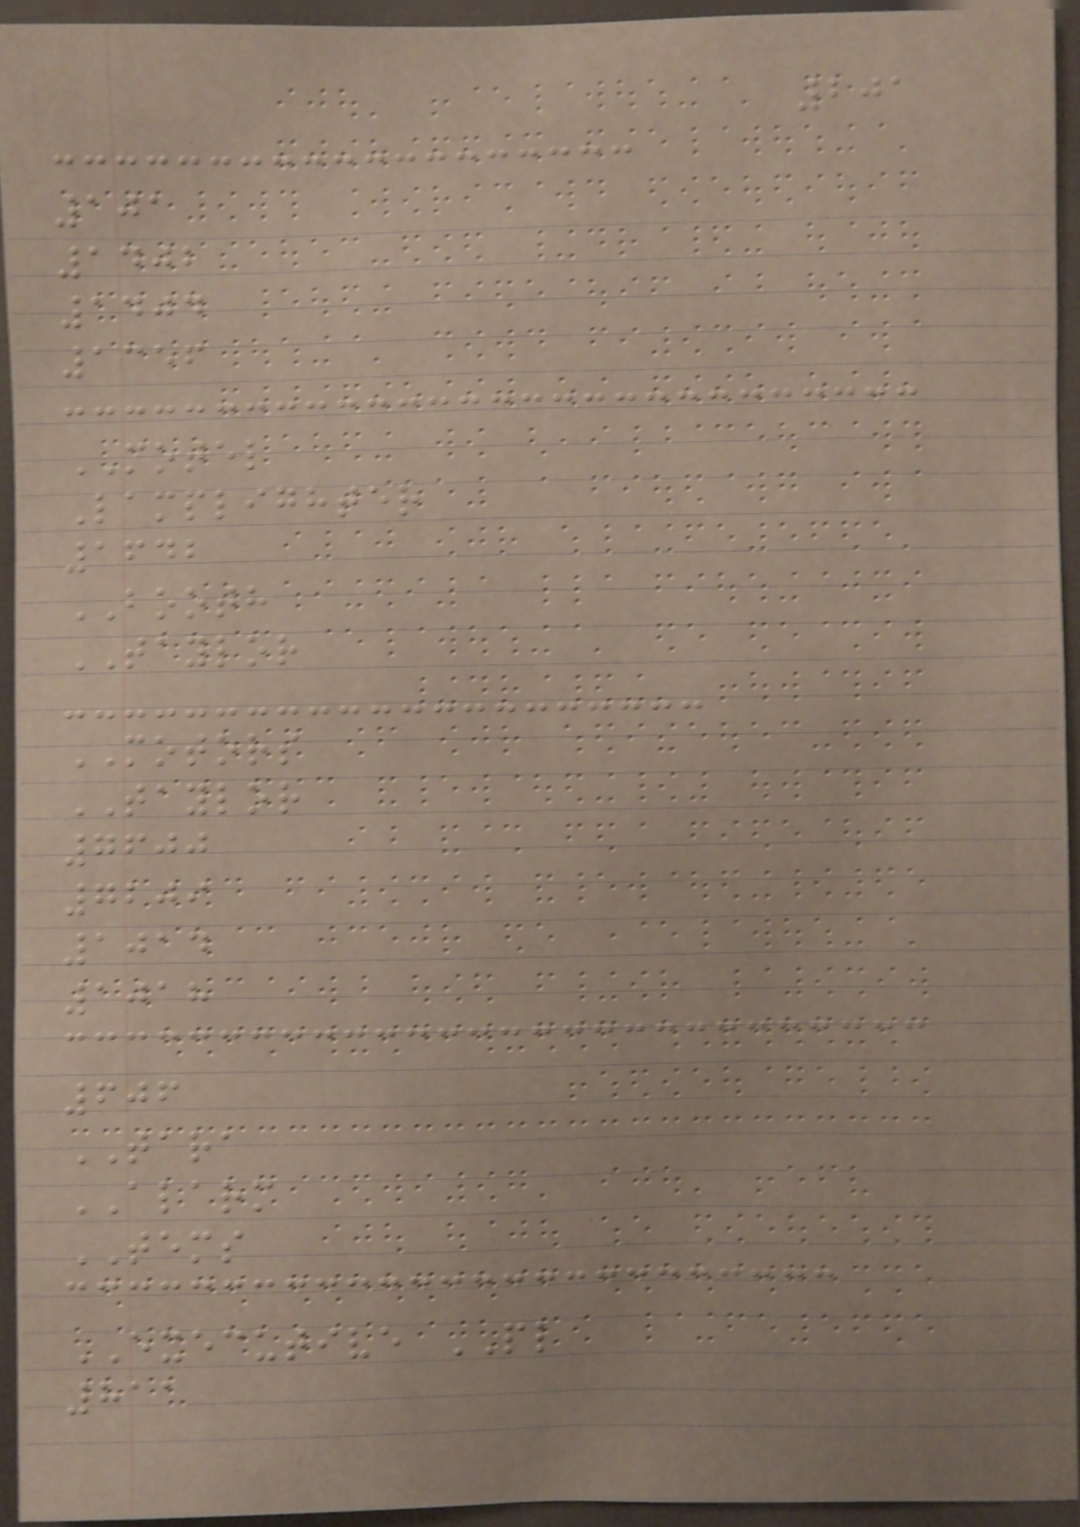201
101
1402
1404
1356
MOTEL
Lamplighter
1642
BOOTH
TAYLOR
MOTORS
TAYLOR
7600
7209
1014
1018
606
TARA
ALARM
TEMS
EXECUTIVE PL
811
